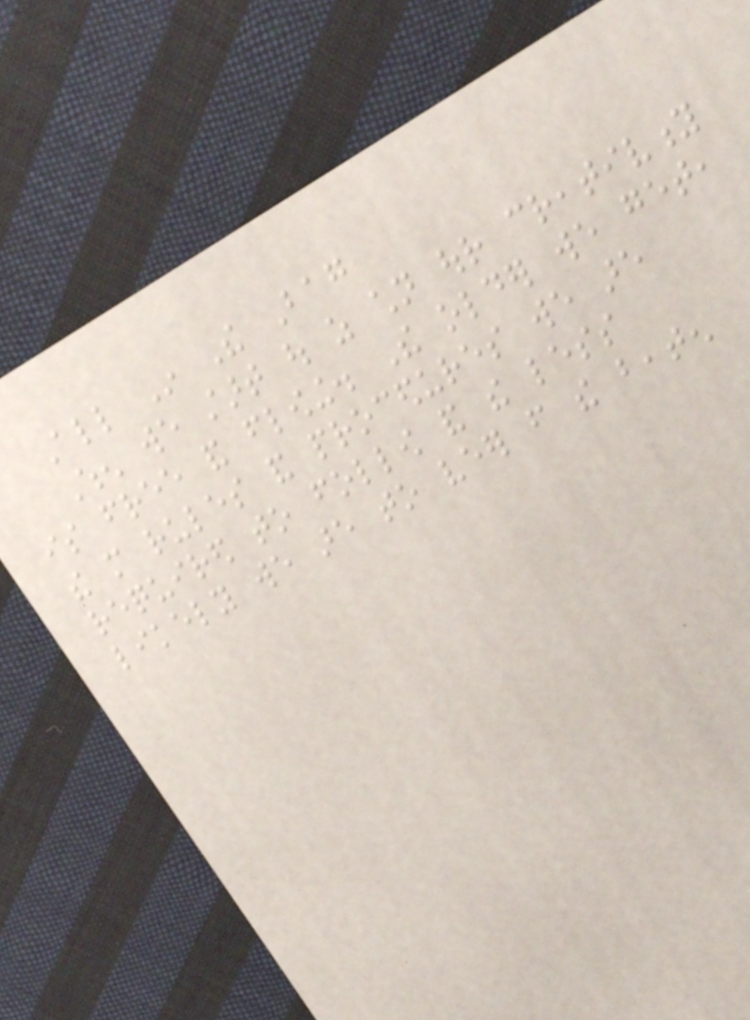All In The Bag
When we start out as children our creativity
is free and flowing. The older we get,
the more rules and procedures we are
required to follow and the less
likely we are to veer from the beaten
